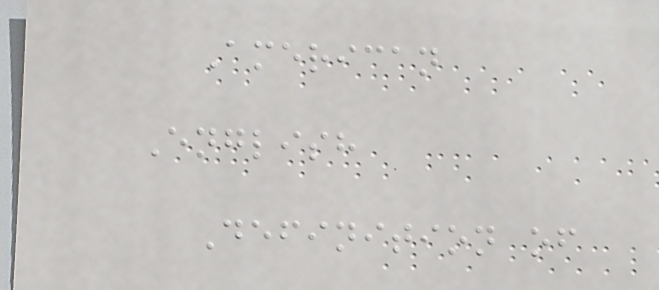American
English
Definition of
